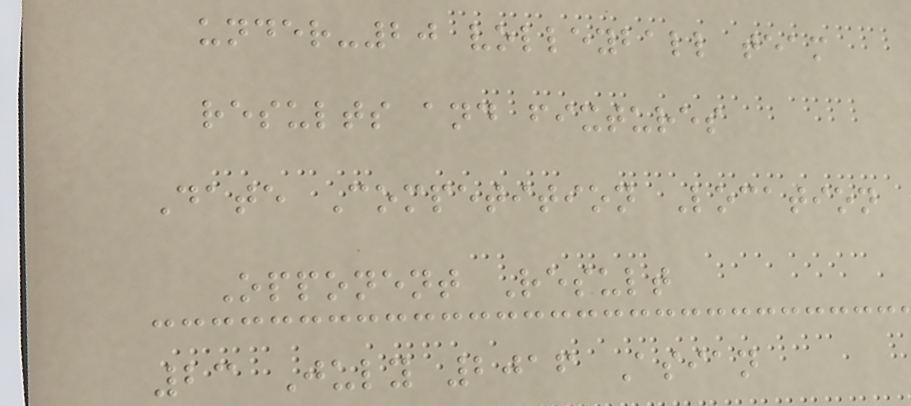under-20 volleyball team
results and fixtures
Date Competition Location
Opponent Result
23 July 2016 Asian
